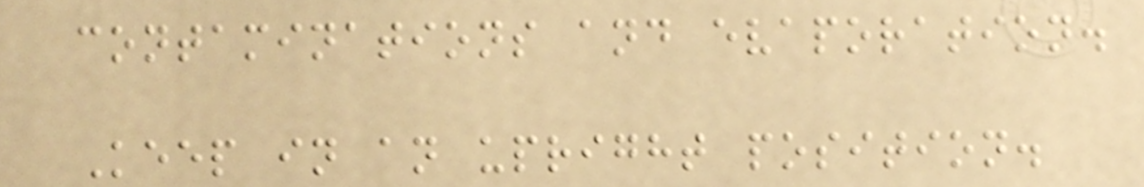contaminations and evaporation.
Keep in an upright position.
